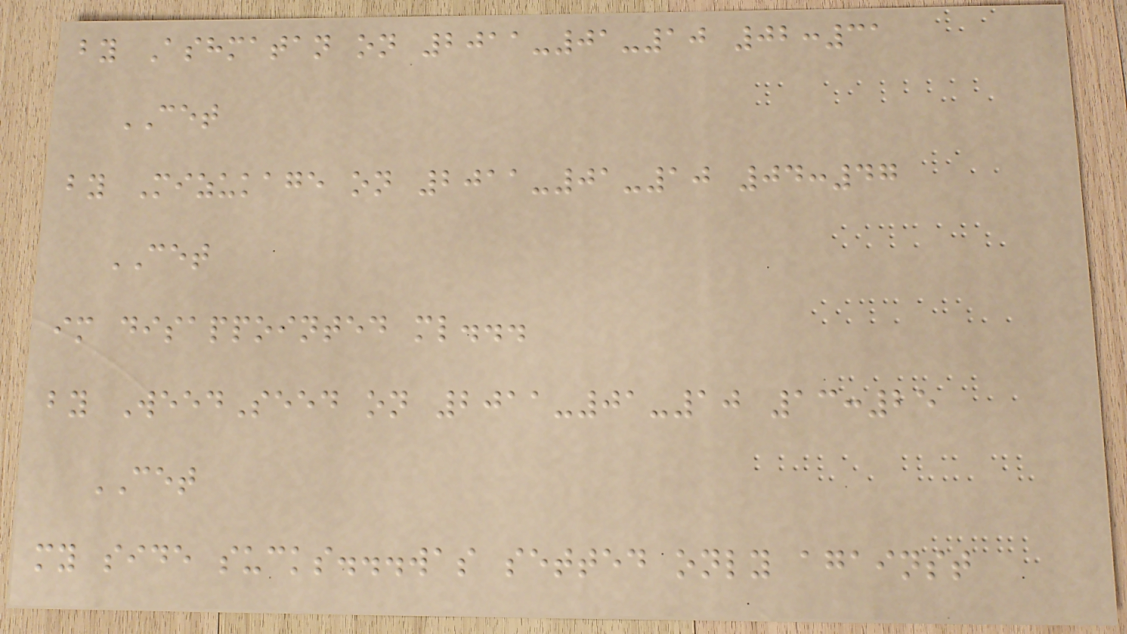by Ashmatan on 2011-01-10 02:31
CET
by Mizukage on 2011-01-10 04:47
CET
im disappointed ml...
by WeedSeed on 2011-01-10 13:25
CET
my side sucks...was setted only against
